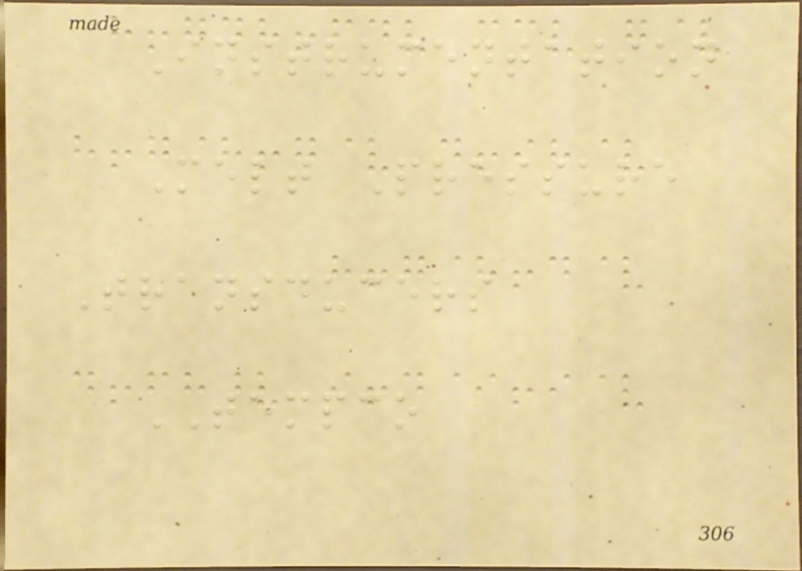Instrumentation
Melt Pressure
Transducers
TEMPCO
